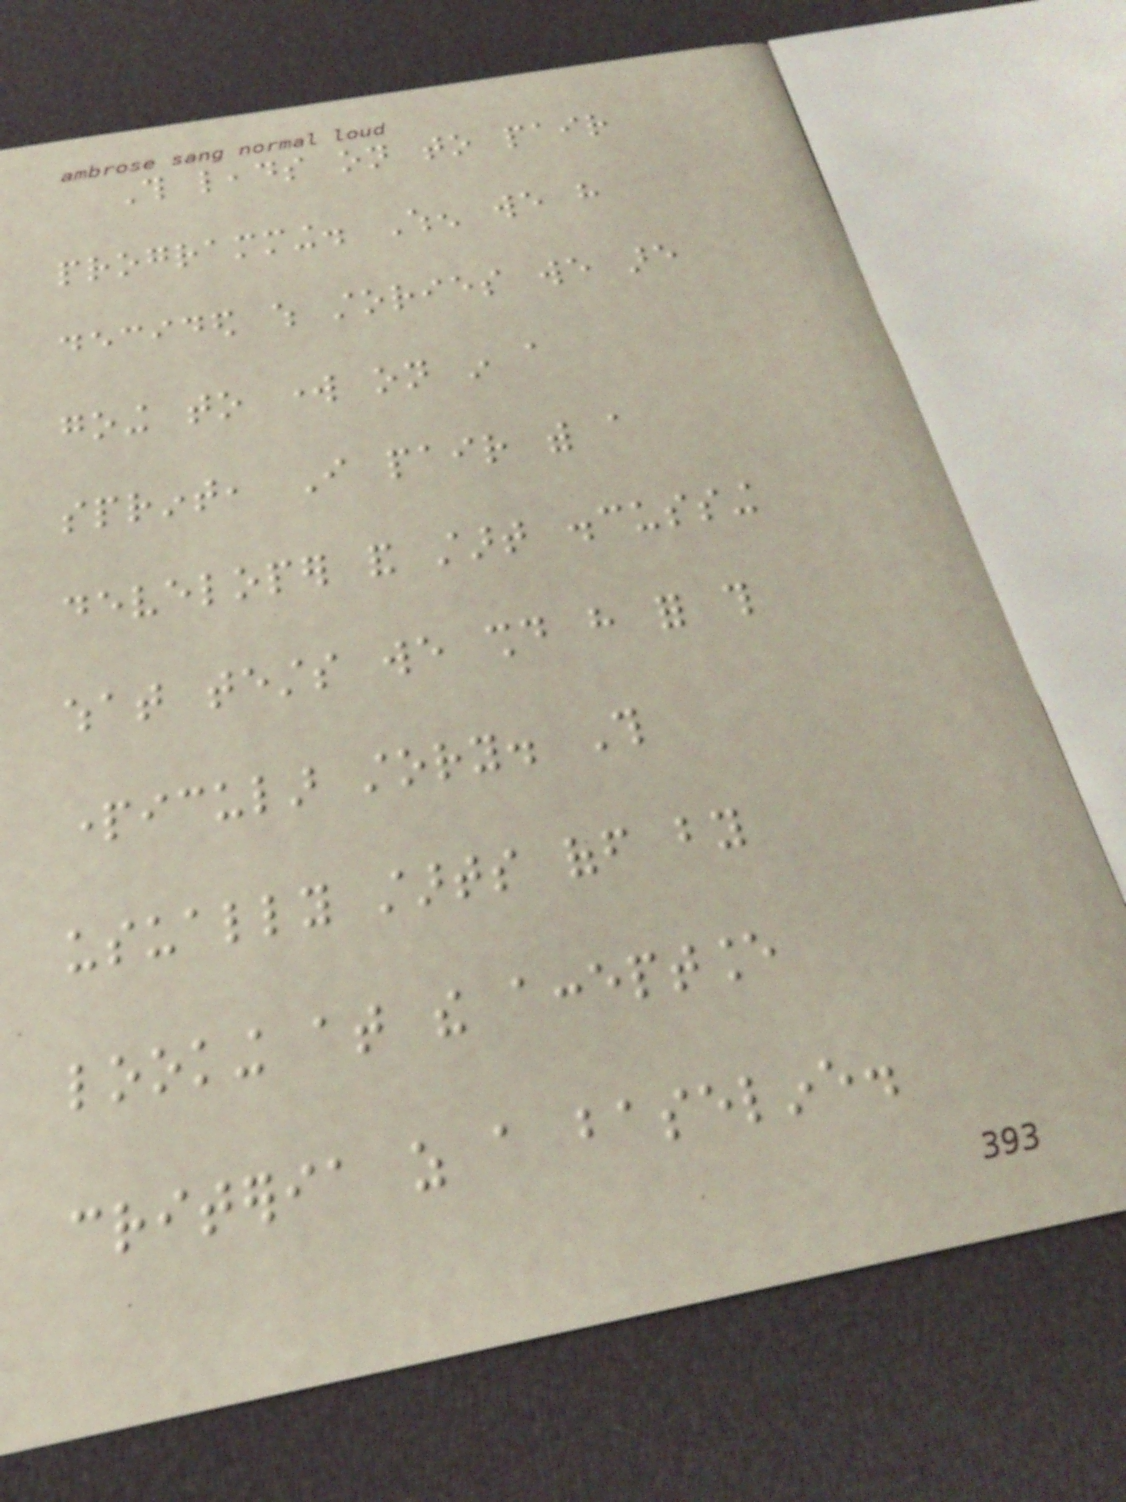This leads on to pair
programming. When we have
decided which stories we are
going to work on in a
sprint, I pair with a
developer and start discussing
what tests we should have for this
particular story. This
usually starts off by
looking at the acceptance
criteria as a baseline.
